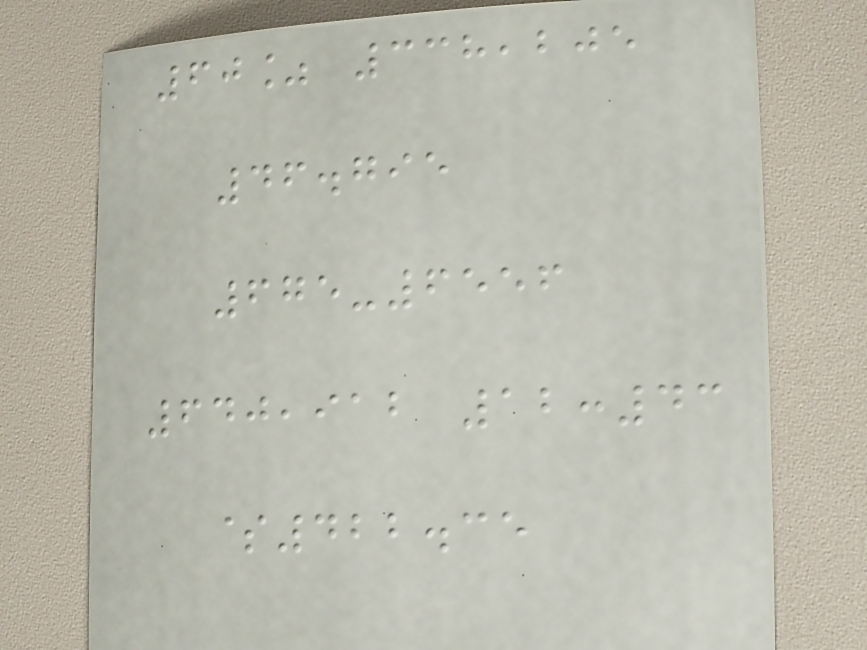60% 338,205
46.795
675-6556
640,912 12:43
$422.35
